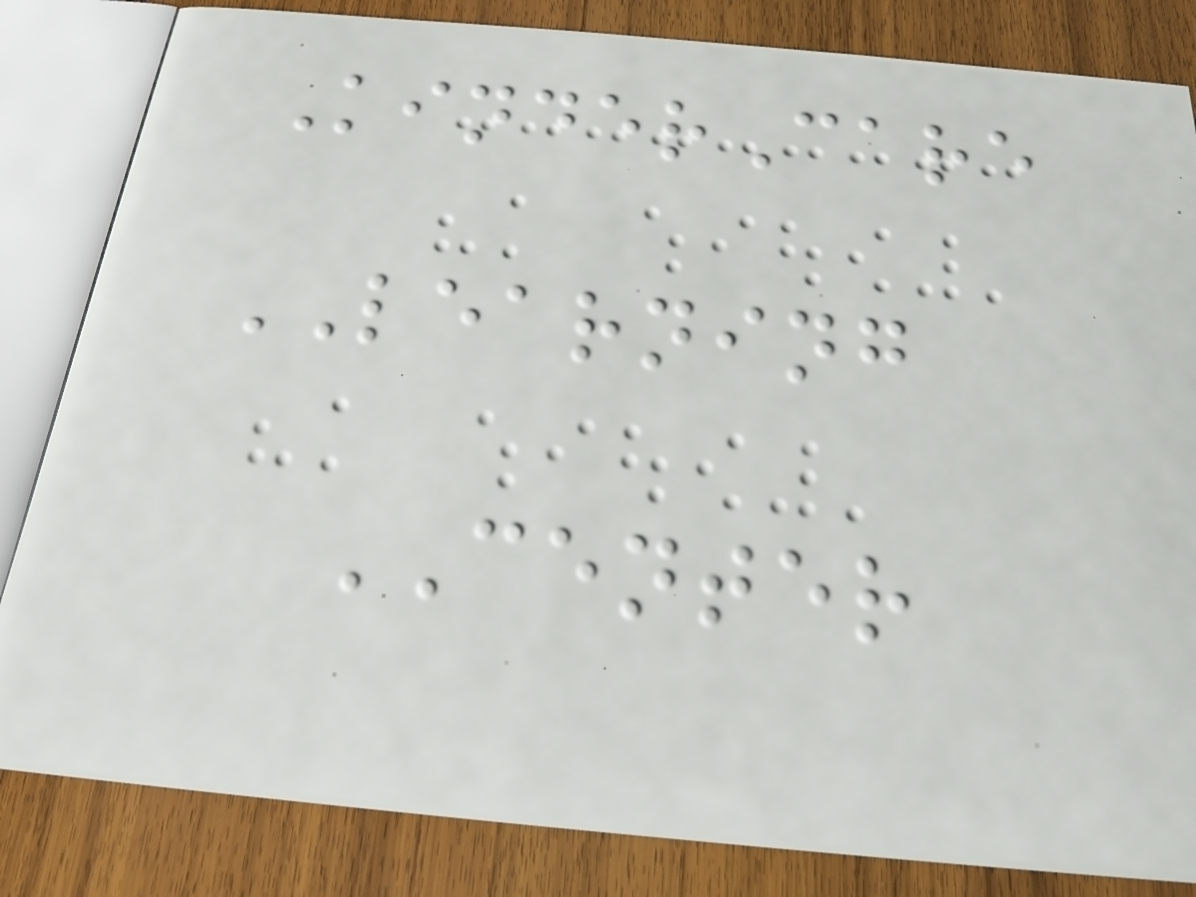KinderCare
LEARNING
CENTER
